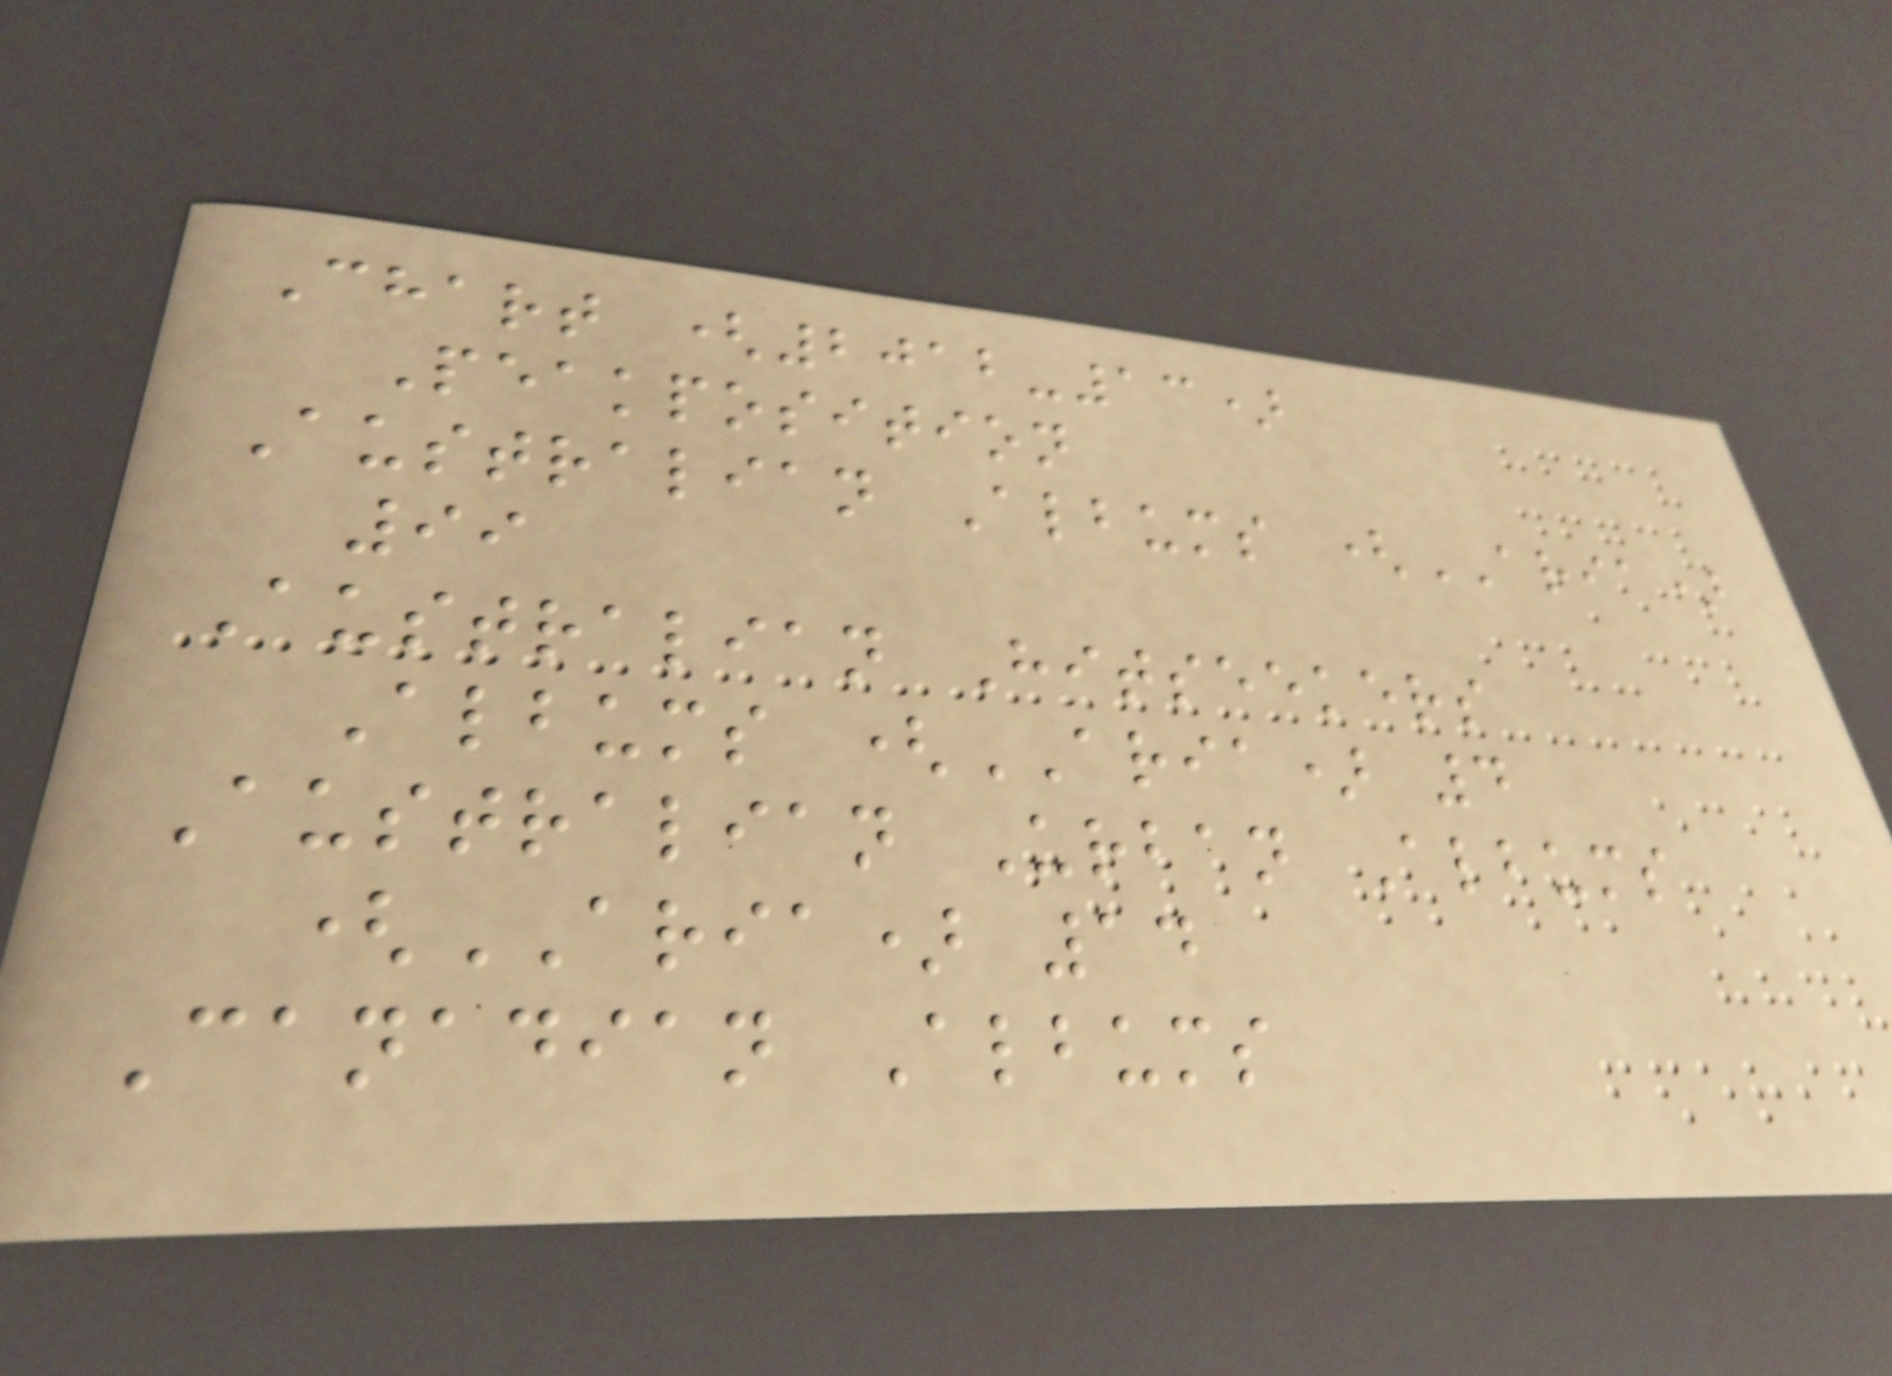Chart (2012-13)
Peakposition
Australian Albums (ARIA)
99
Australian Hitseekers
Albums (ARIA) 4
Australian Urban Albums
(ARIA) 14
Canadian Albums
